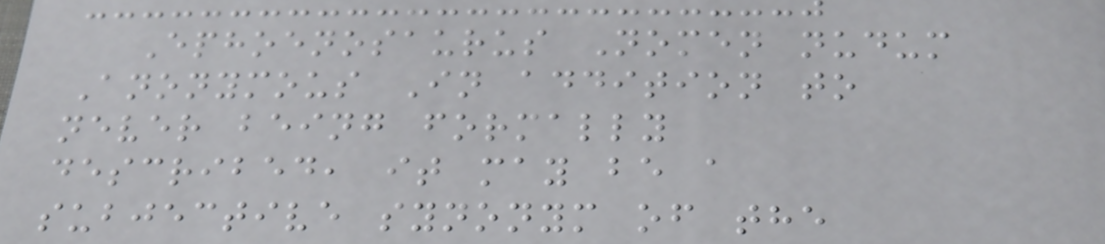Ephoenosaurus Nomen nudum
Anonymous In addition to
never being formally
described, it may be a
subjective synonym of the
